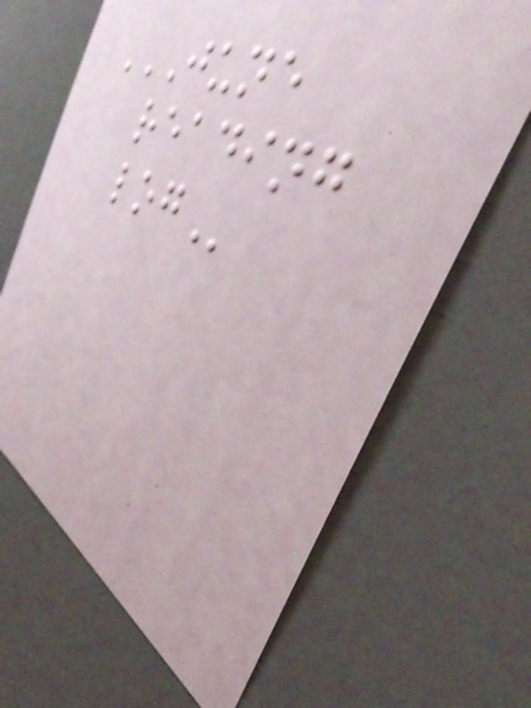JUNE
READING
LOG
